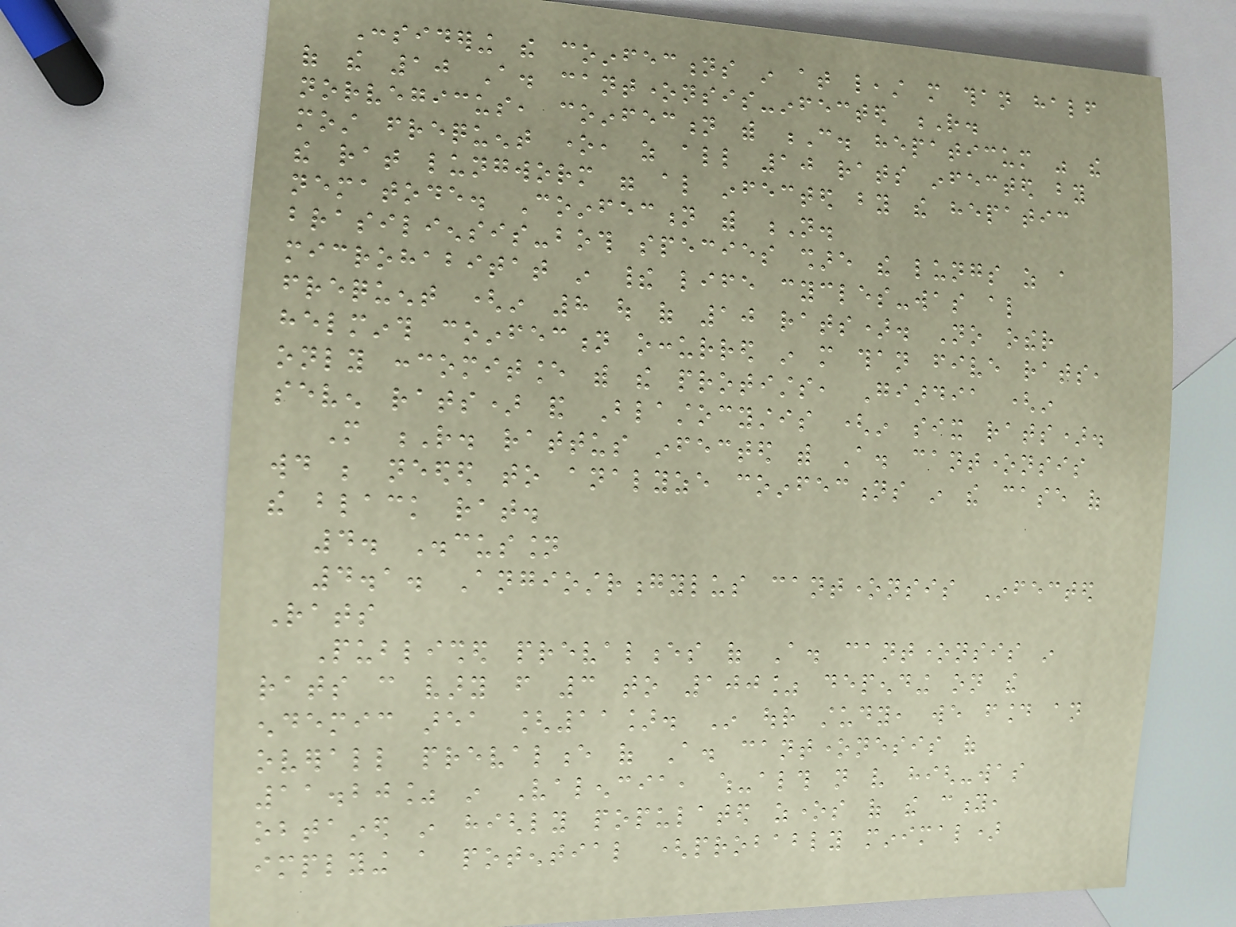Considering the coinfections in at least more than half
of the 10 A. cantonensis-infected R.
norvegicus, coinfection with C. hepaticum was the
most frequent one, as all 10 rats infected by
the rat lungworm were also infected by the hepatic
nematode. Coinfection with N.
brasiliensis-both species share the lungs as a
microhabitat in their life cycles-was also
frequent (in 8 out of 10 rats). No other
helminth coinfection occurred in more than five rats,
only concomitance with the protists, Giardia (in
seven rats) and Blastocystis (in six rats).
More R. rattus infected with A. cantonensis
would be needed to analyze coinfections in the case of
the black rat.
4. Discussion
4.1. Angiostrongylus cantonensis Infected
Rats
Published prevalences of A. cantonensis in
rats can vary from 3 to 100% depending on the
endemic area [11]. In our study, we found an
overall prevalence of A. cantonenesis of
11.20% in Valencia, which-although not very high-was
obtained in highly populated zones of the city,
implying a potential (probably minimal)
